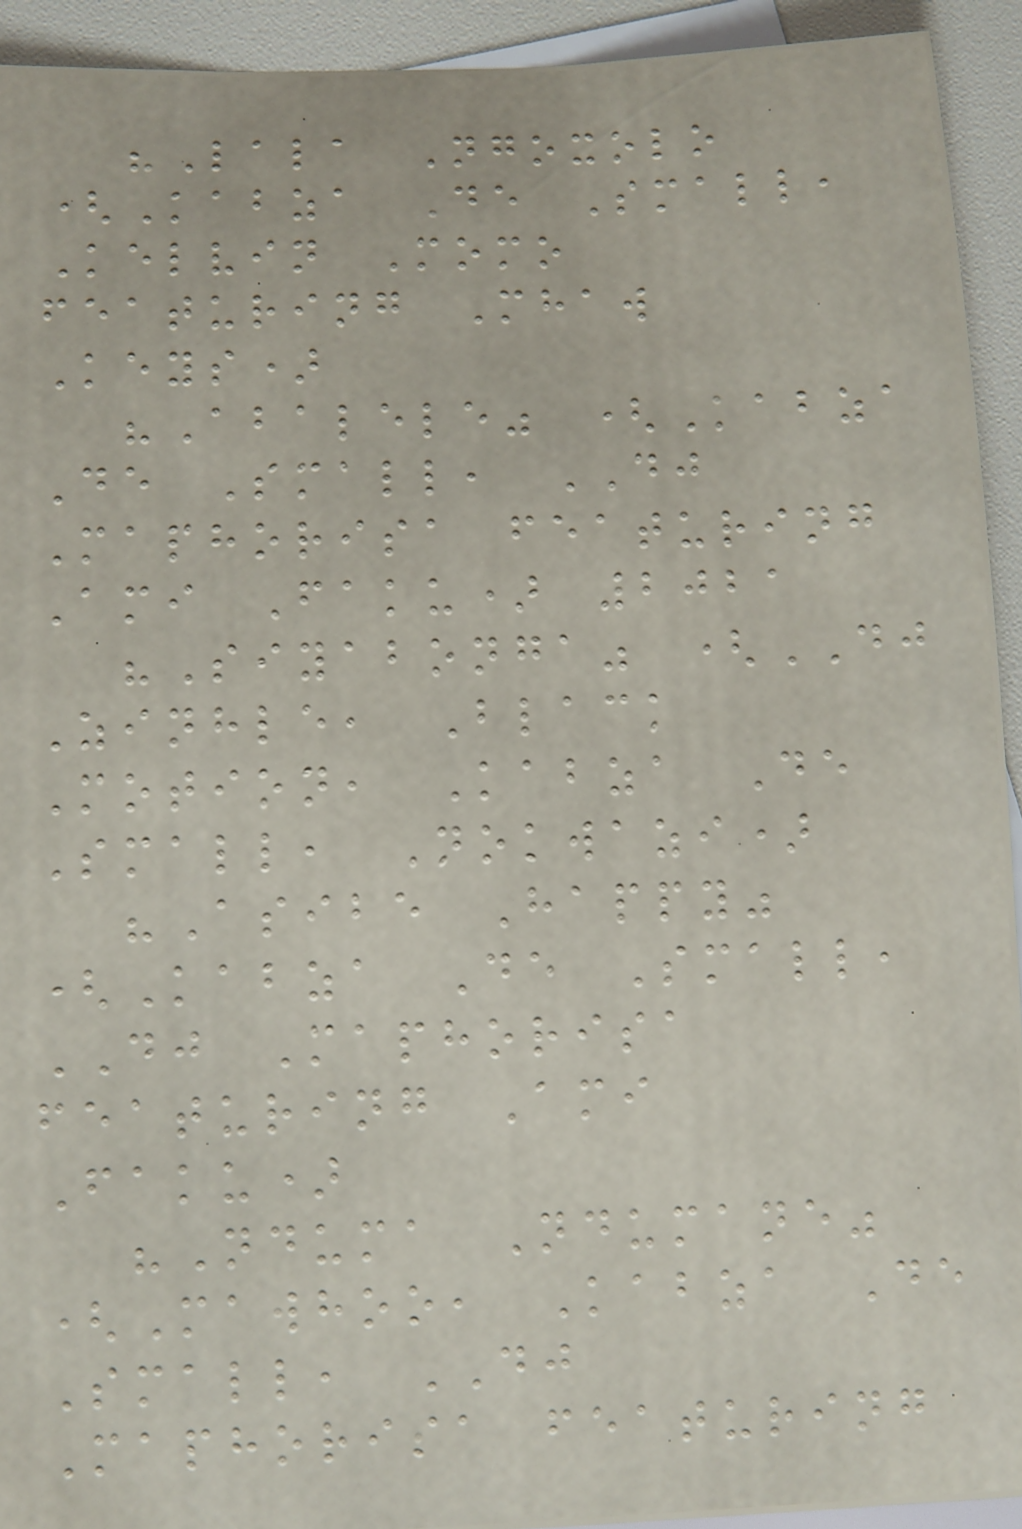"Lala Ngoxolo
(Kabza De Small,
Kelvin Momo
featuring Mhaw
Keys)
"Abalele" (Kabza
De Small, DJ
Maphorisa featuring
Ami Faku) 2021
"Siyabonga" (DJ
Zinhle, Black
Motion, Kabza De
Small, Nokwazi)
"Asibe Happy"
(Kabza De Small,
DJ Maphorisa
featuring Ami
Faku)
"Nduma Ndumane"
(Mawhoo, Kabza De
Small, DJ
Maphorisa featuring
